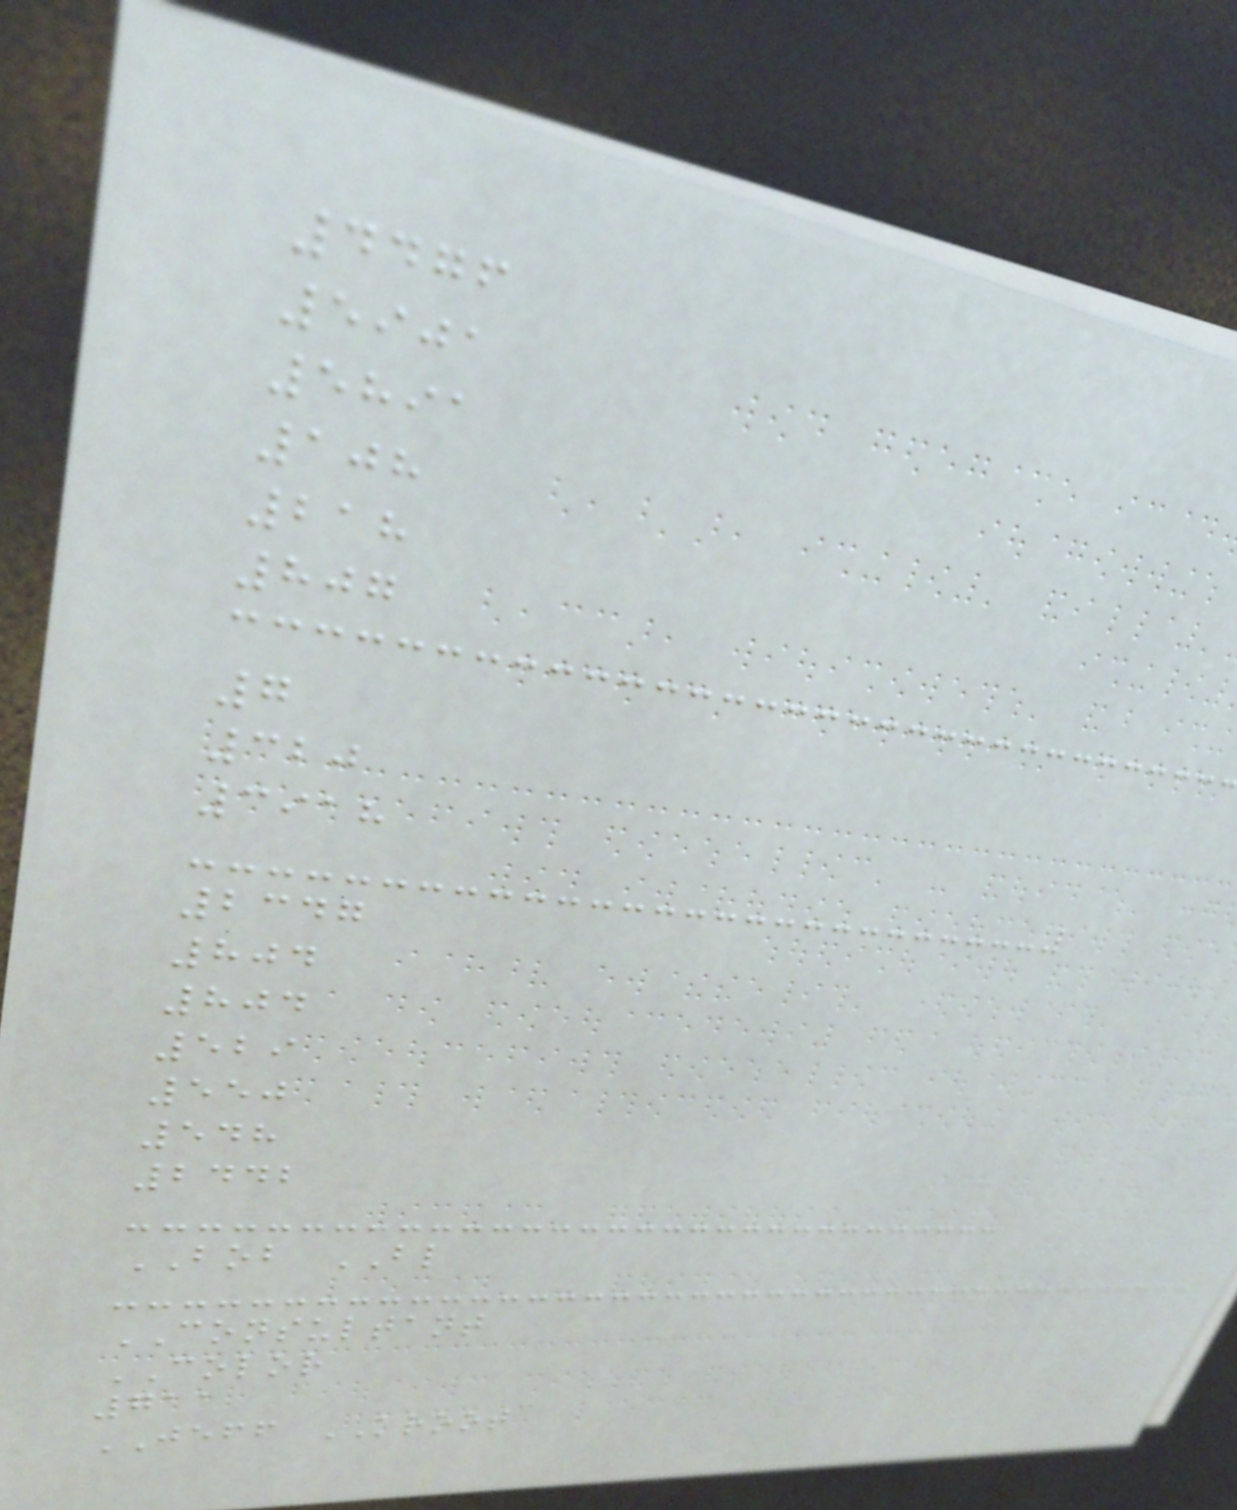4476
5901
5891
108
218
807
7
320
3918
2347
804
804
529
550
548
2442
BOB BL
CONSULTANT
COLOR
711
JEFF KROOT
